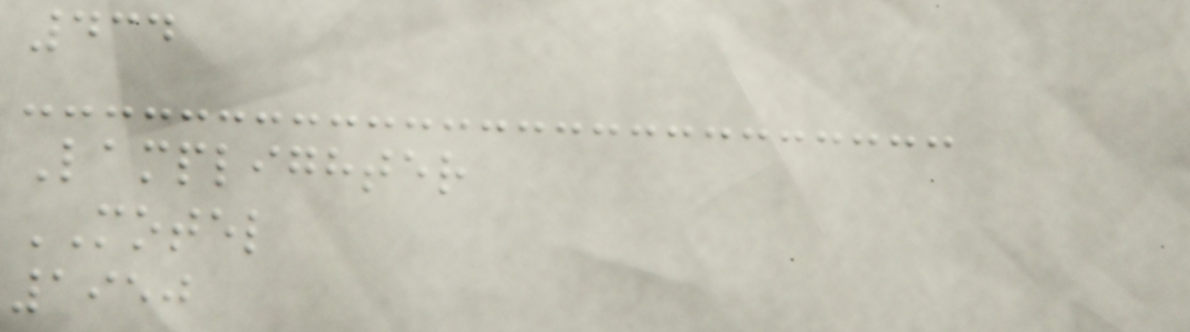434
Lamplighter
MOTEL
1950
